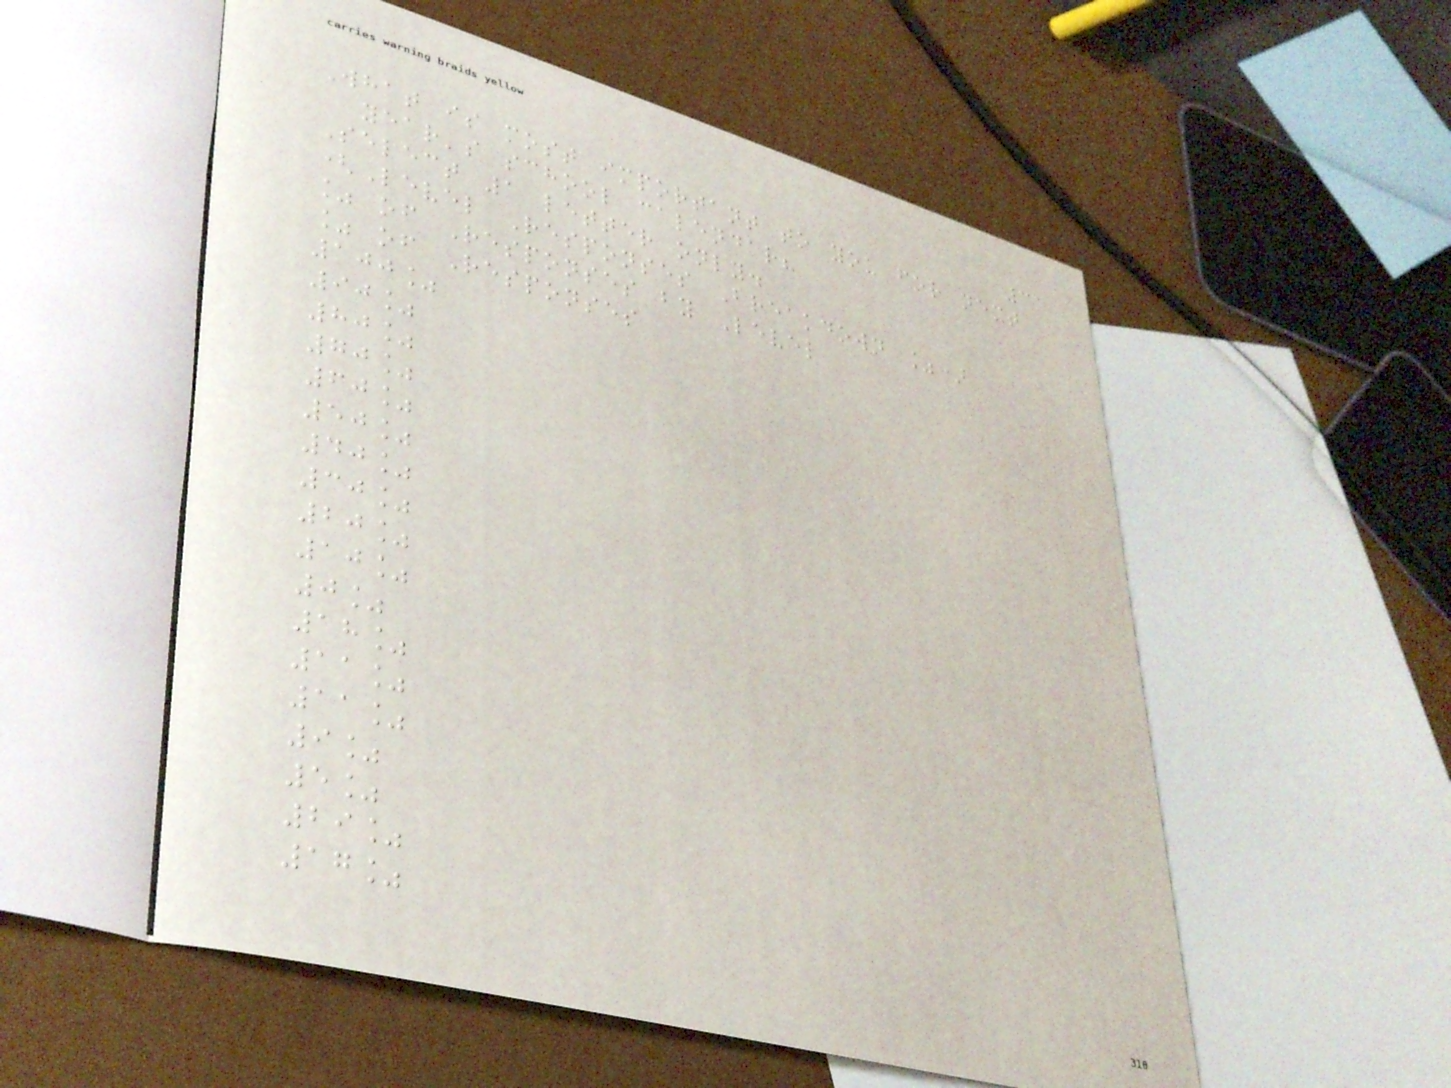31
What is most important to you for next
year's school calendar?
Select 1 letter only.
(Level Responses Breakdown %)
% of Responses by Level
% of Responses
100%
90%
80%
70%
60%
50%
40%
30%
20%
10%
0%
18%
11%
11%
9%
5%
29%
17%
